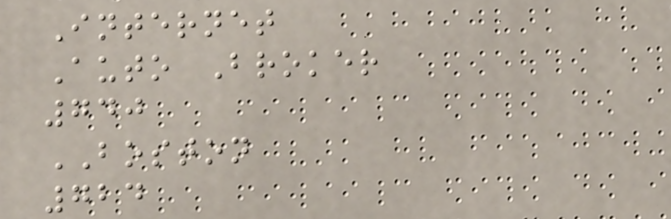Internet
Auto Broker
740
BOSTON
724
